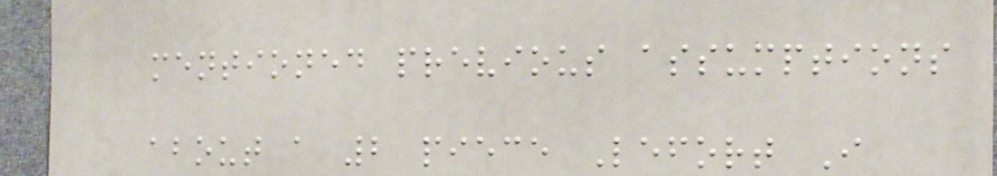mentioned previous assumptions
about a 2 piece Lefort I
